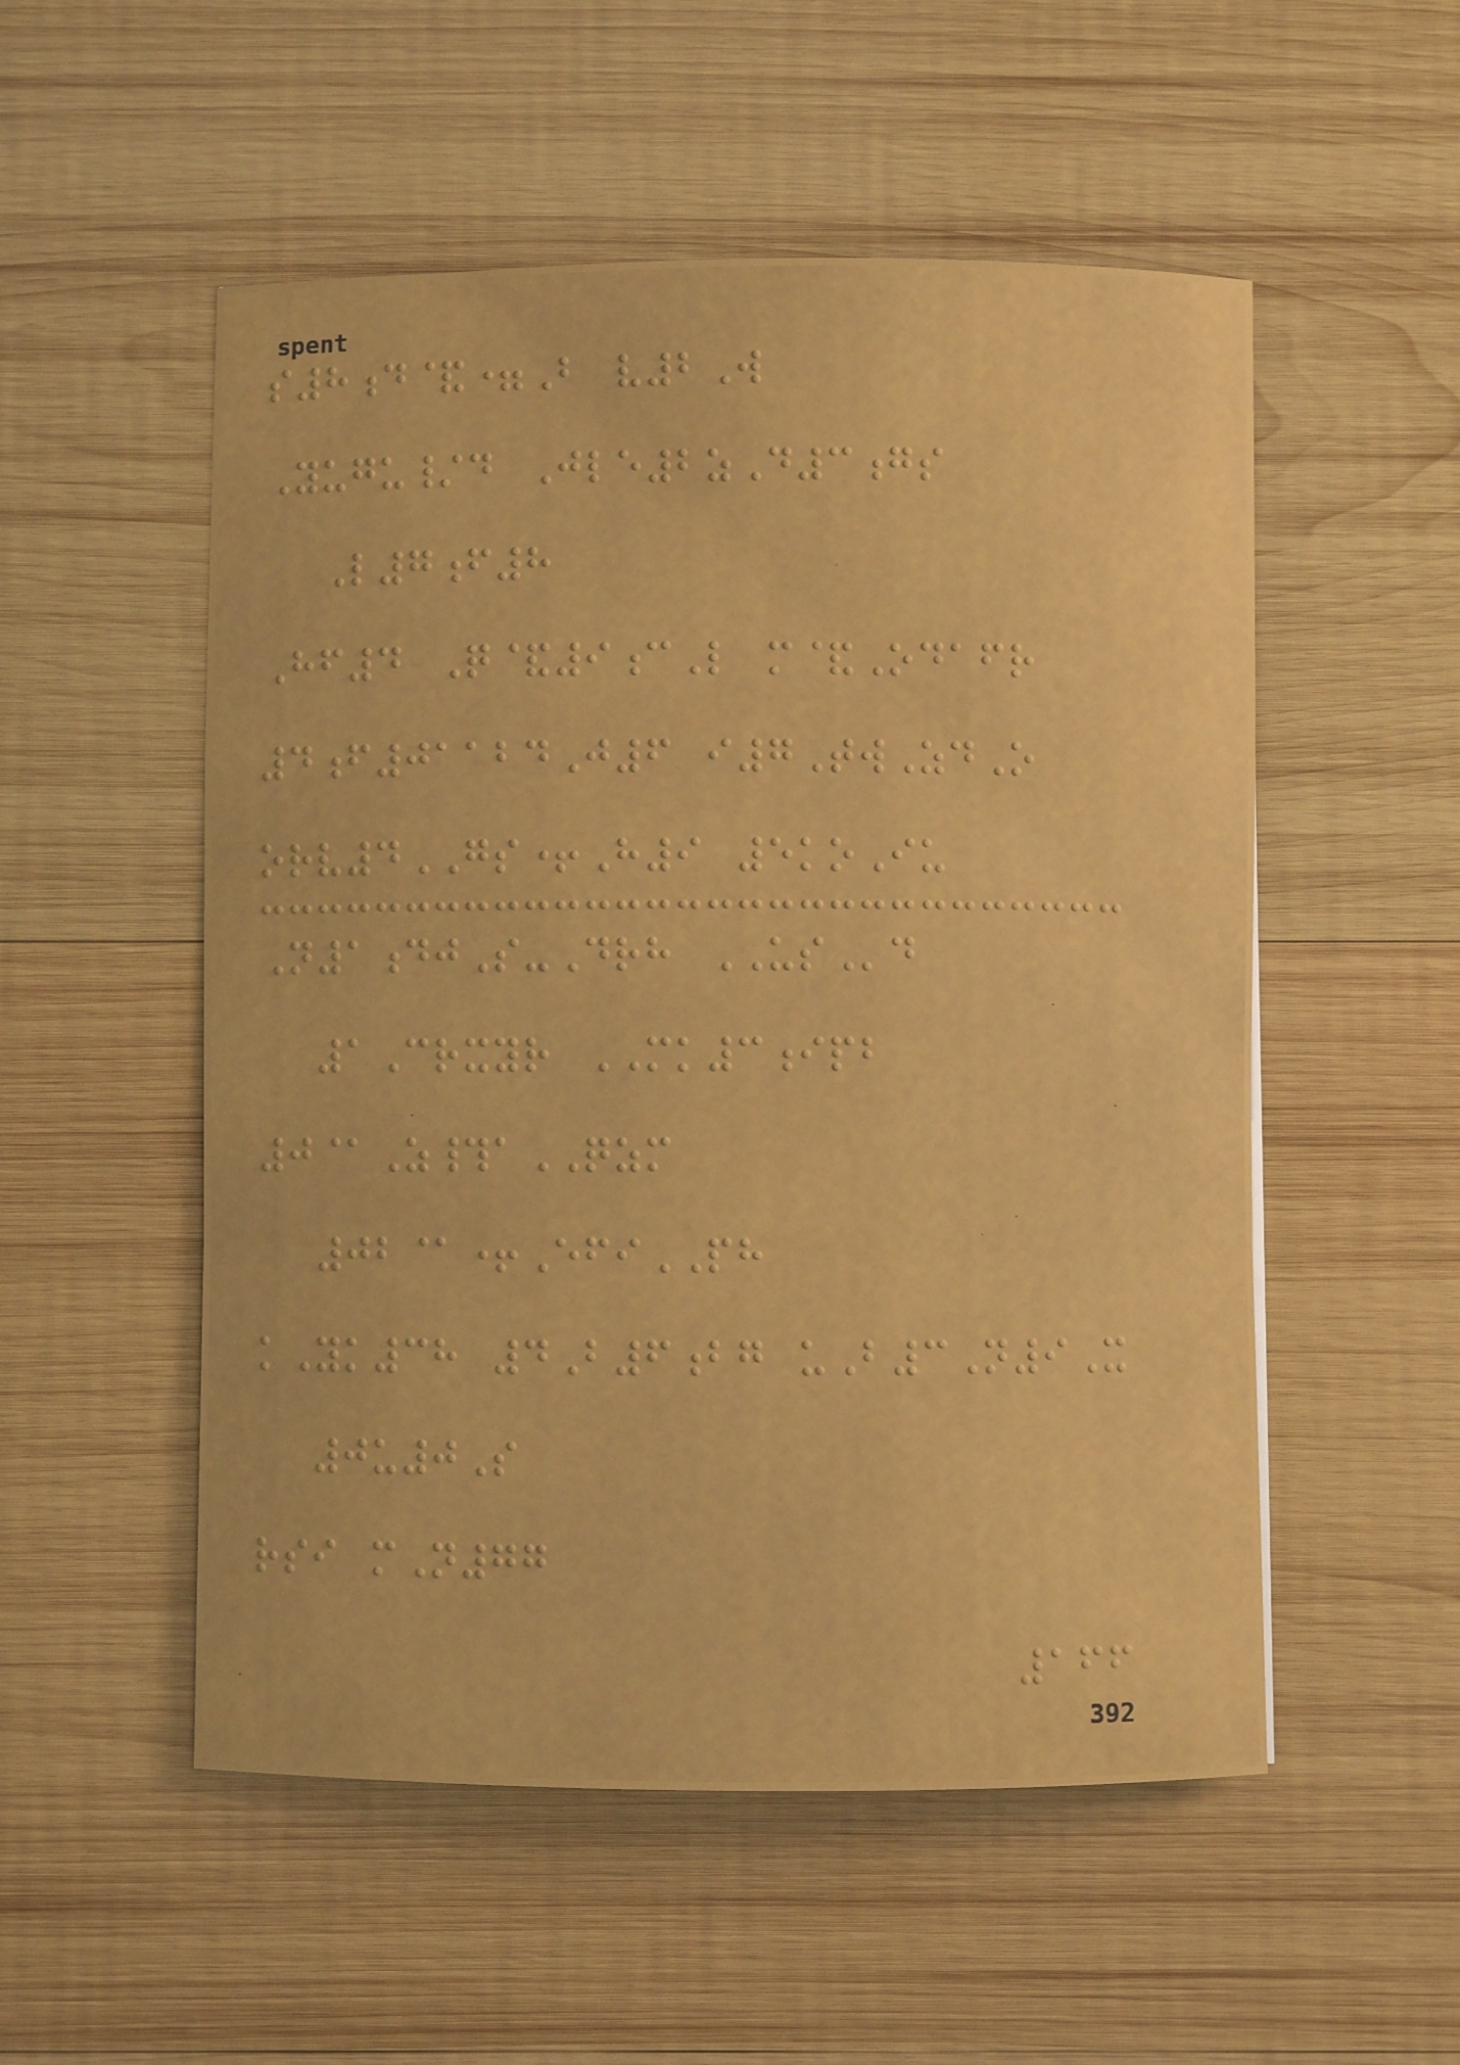s8d&=B v2W
Yugu/d Jle2zD3gs
L7f8
Hf4 Q&9cL m&Odafr
4f01124J6 i7TwZdO
orv4GS+H9 5koIu
N1djS-Drh USd
1Crxyr MK3ipb
0@Z#aQZM
02@+EfiPH
kYk38 4B6bg uB3N9X
0u0S
rsi mN77
166
